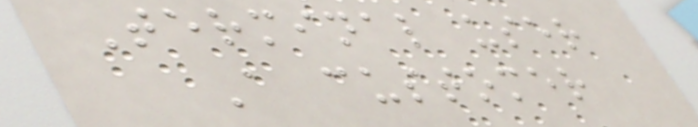Terminal user
A customer
